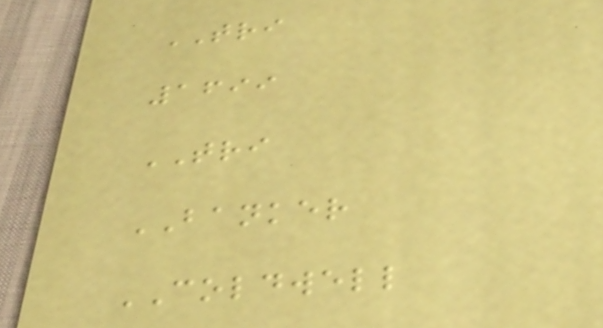TRI
1699
TRI
BANKER
COLDWELL
